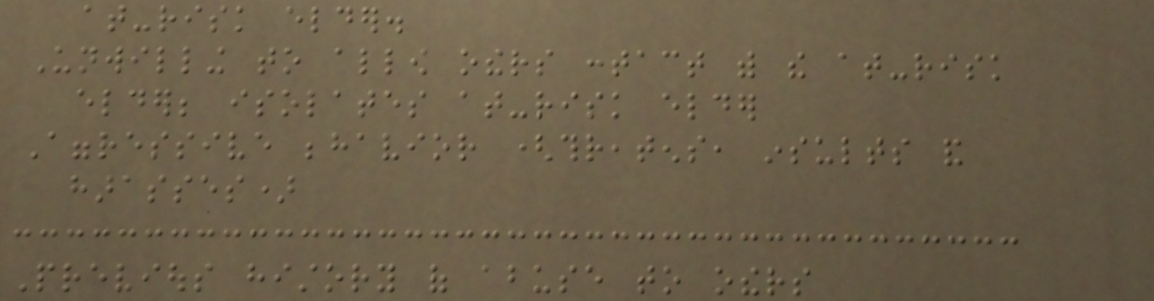at-risk elder.
Unwilling to allow others contact with the at-risk
elder; isolates at-risk elder
Aggressive behavior (threatens, insults and
harasses)
Previous history of abuse to others
